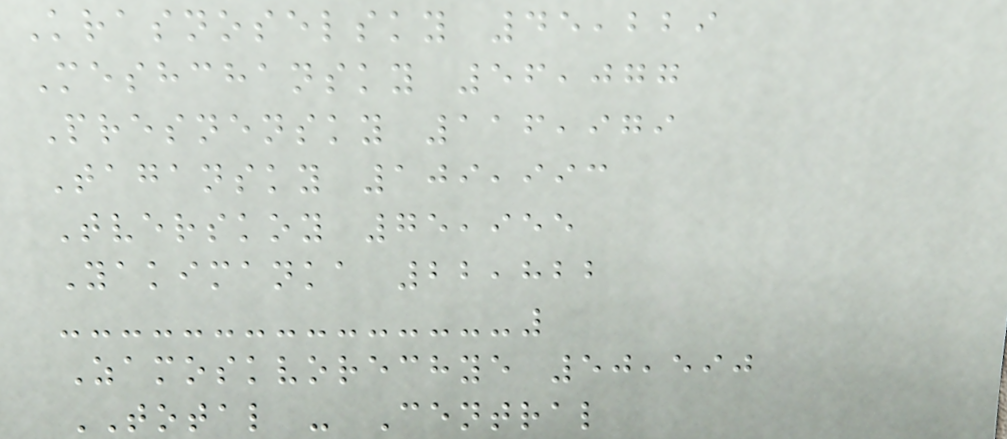Krasnoselsky 45,229
Meshchansky 56,077
Presnensky 116,979
Tagansky 109,993
Tverskoy 75,955
Yakimanka 22,822
Zamoskvorechye 50,590
TOTAL - Central
